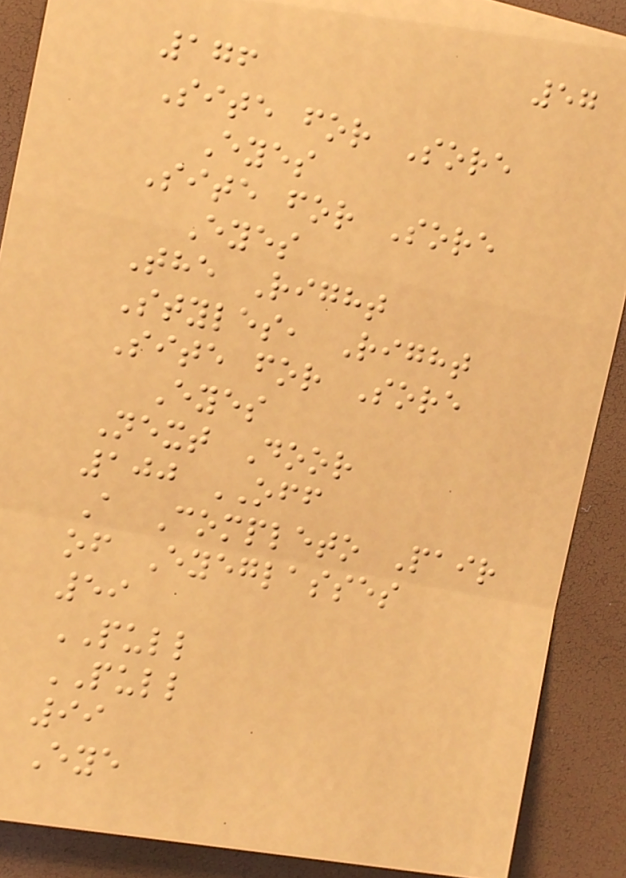57
176
Site for Sore
Eyes
Site for Sore
Eyes
The Right
Styles, Right
Site for Sore
Eyes
Next Door
100 OFF
A Completo Pair
of Eyeglasses
59
PULL
PULL
99
Eye
